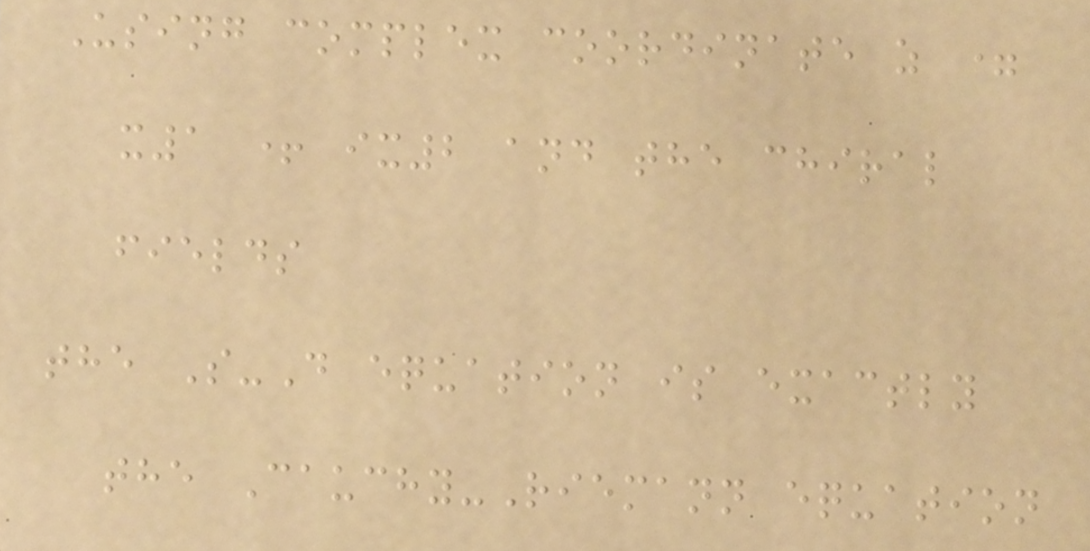Using complex coordinate z =
x1 + ix2 and the chiral
fields
the S-D equation is exactly
the Cauchy-Riemann equation
